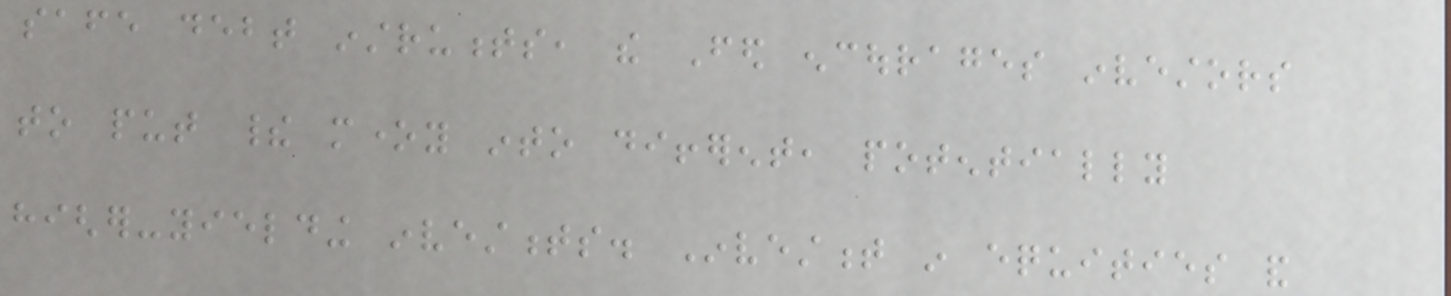safe debt instruments, the Fed encourages investors
to put their money into different, potentially
higher-yielding investments. Investment in equities and
